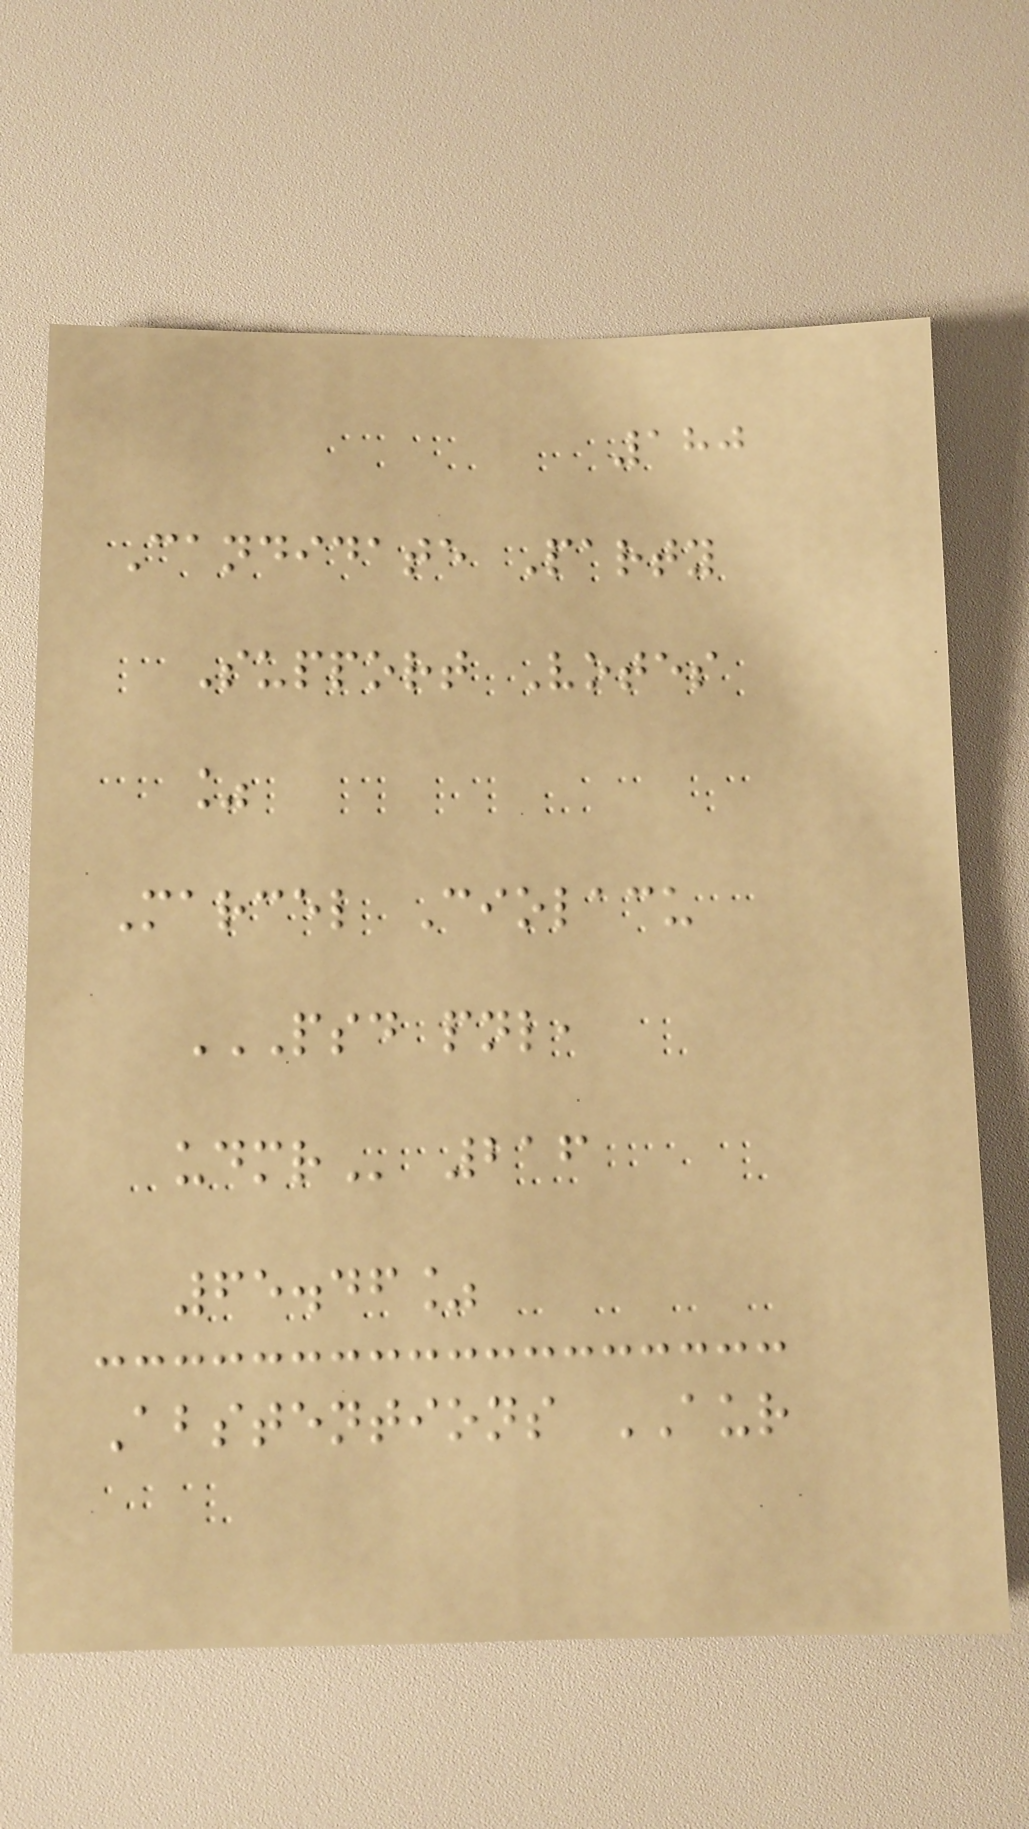180
Candidate Party
Support Votes
%
Marcel Ciolacu
PSD PNL,
UDMR 216
65.46%
Abstentions AUR
